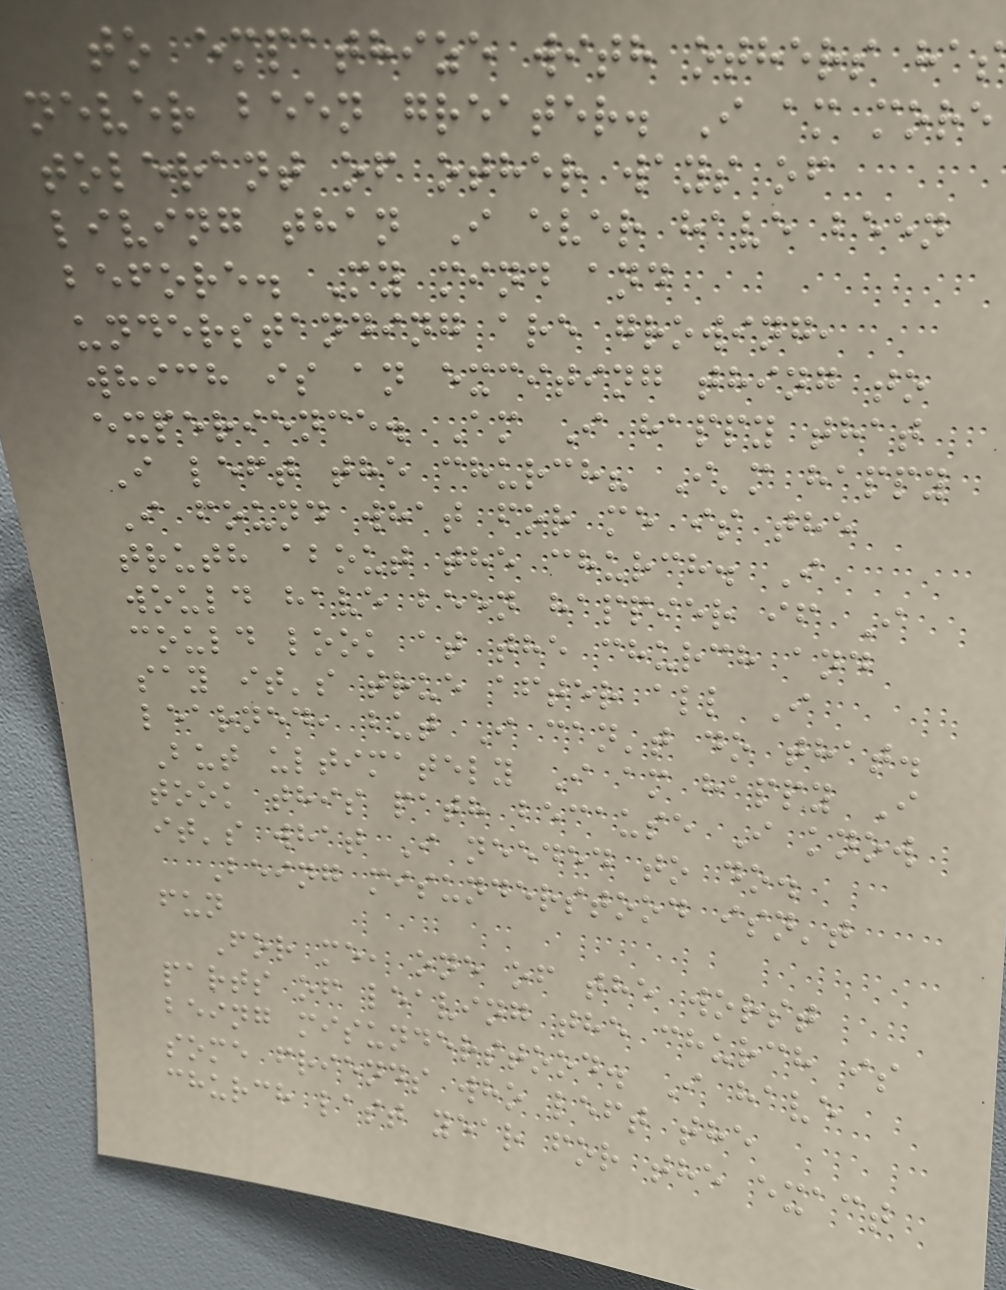to empathize with others has
never been greater. I am more
tolerant of other ways of
living than I ever have been
before. My mind and
understanding are growing,
which is an exciting thing to
experience. Am I happy that
I left the church? I'm happy
I found what for me is the
truth about the church. I
would have been happier if I
could look at the church and
say it's true after all I
learned, but I can't do that.
But ultimately I am happy I
took this path because I know
it's what I needed to do.
Being misunderstood isn't
fun
For me, one of the worst
parts of leaving the church is
being misunderstood. I have
some friends who left the
church last year for the exact
